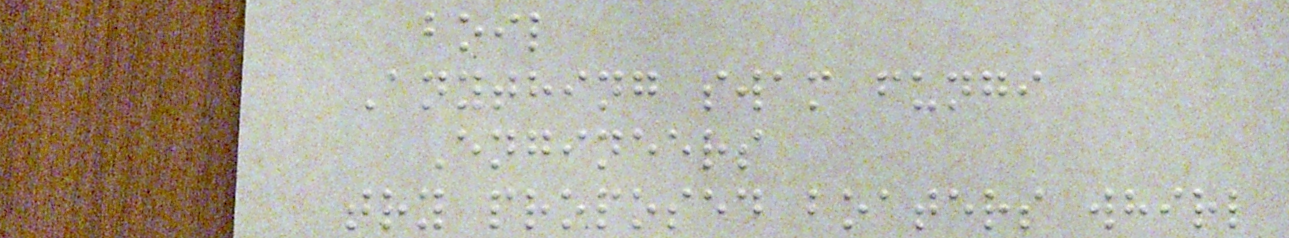boil
Anything swam fungi
Engineers
try proposed boaters whirl
